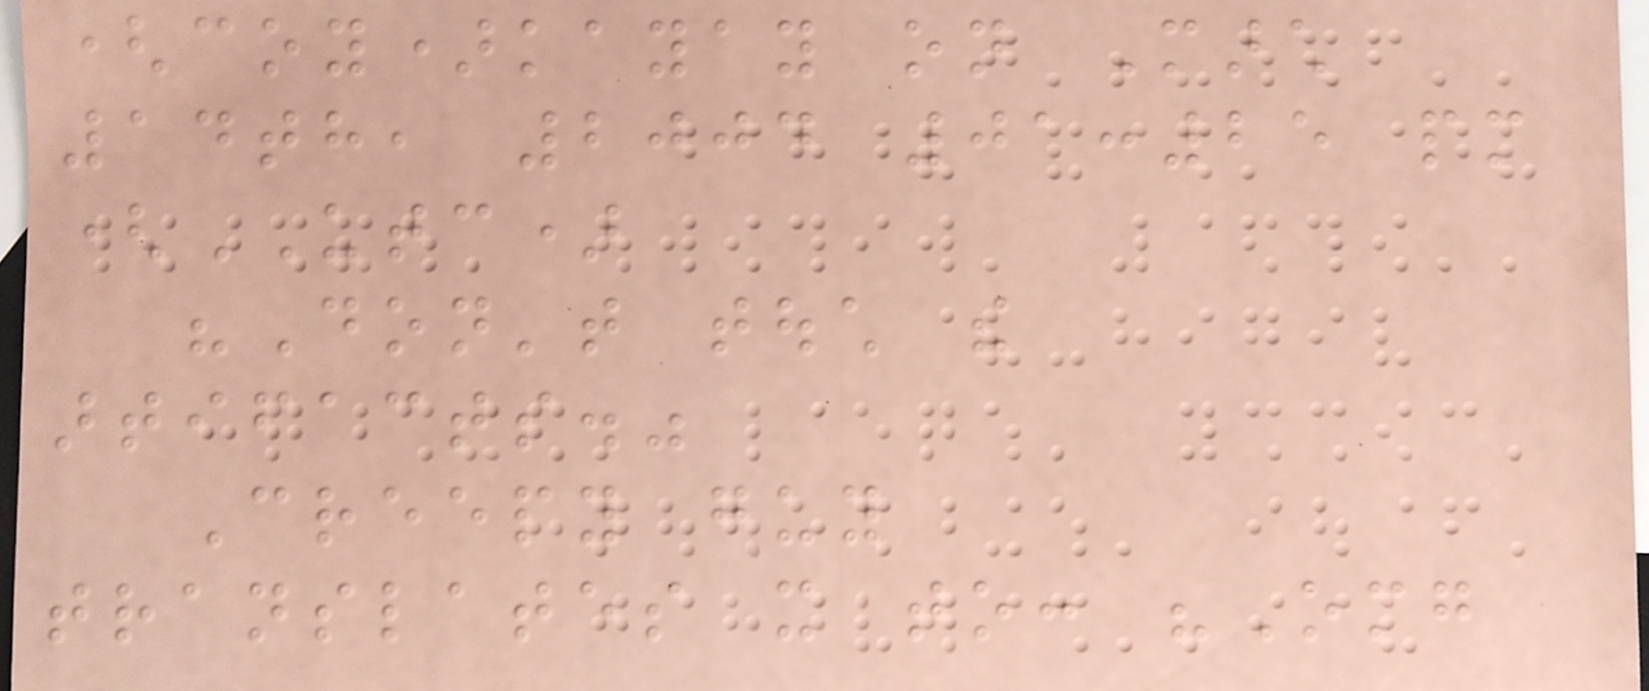(coy)kayay on March
14th, 2004 01:25 pm
(UTC)
"Don't touch the
artifacts."
Creepy guy
translates it to: "Omg
